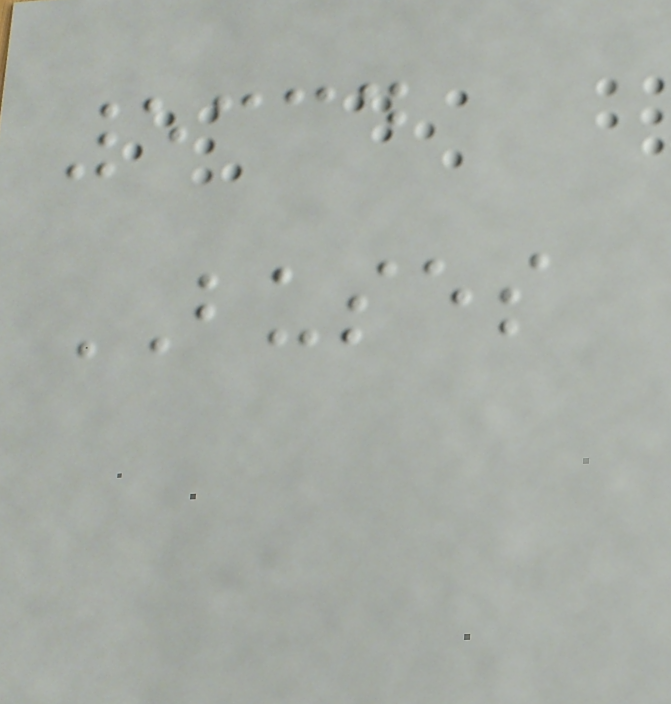5334
BUSES
